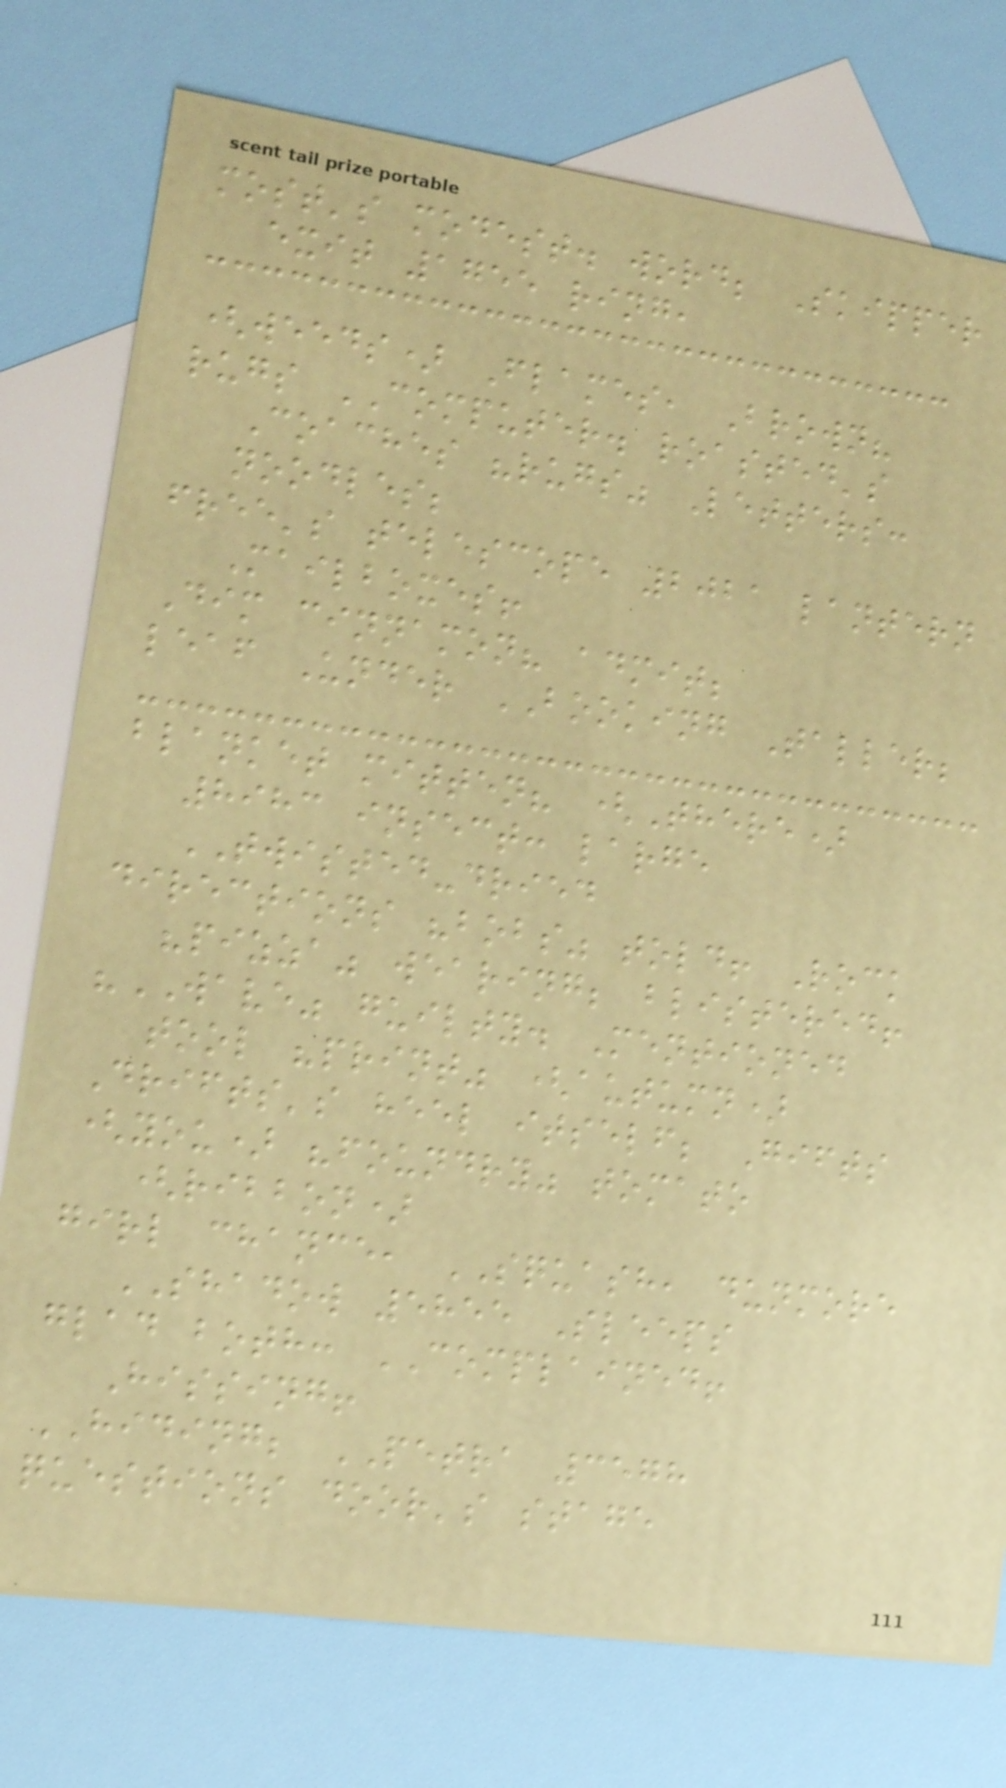most's modest. word; Skipper
exit 1755 ring,
(weeds) Flames, Brown?
rugs COMPUTER. roasted's
Coaches "rugs" Letters:
noodles;
free's telescope 2021 lantern
Mailboxes!
Dim cinnamon? admit;
leaf Under BOOKING Taller;
blanket mitten? (There)
8983 insect: large
TWISTED-dried
directions "bobs" told! Rock
"pizza" wearing; blistered!
"WAVE" guilty. Mentioned
tool "print" (autumn)
Drifts's heel itself; Gifts
(you) "foundry" tomato
(ribbon)
girl chance, SQUASH, dunmore
SHADOW 5855 Sleeps
glad both: COMPLAINED!
Hissing!
HIDING; PETRA 3578
questions door's stage
